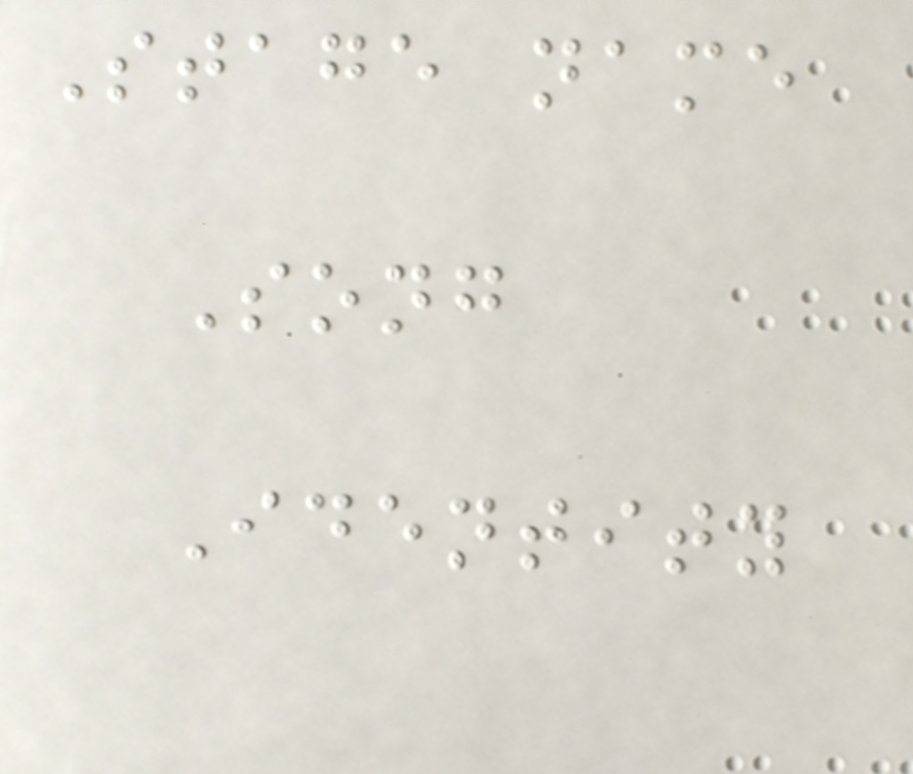Stage name
Song
Identity
